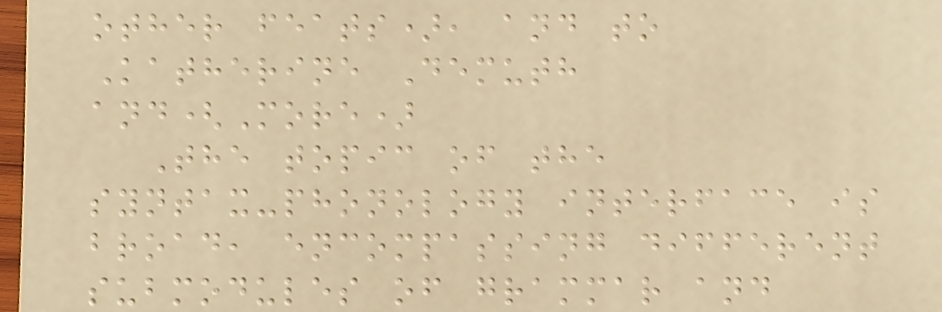other feats), and to
Katherine Demuth
and(More)
The topic of the
syntax-phonology interface is
broad, encompassing different
submodules of grammar and
